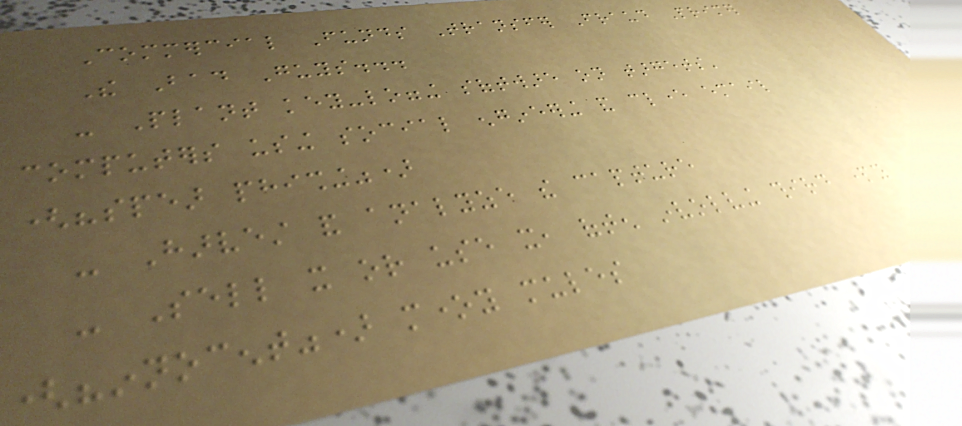Commercial Funds Transfer Fraud Primer
The Bad Guys...
- Plant key-logging software on targets'
computers using social engineering and clever email
("spear phishing")
- Harvest and analyze the capture
- Sell it or use it, often involving third party
("innocent") money mules
